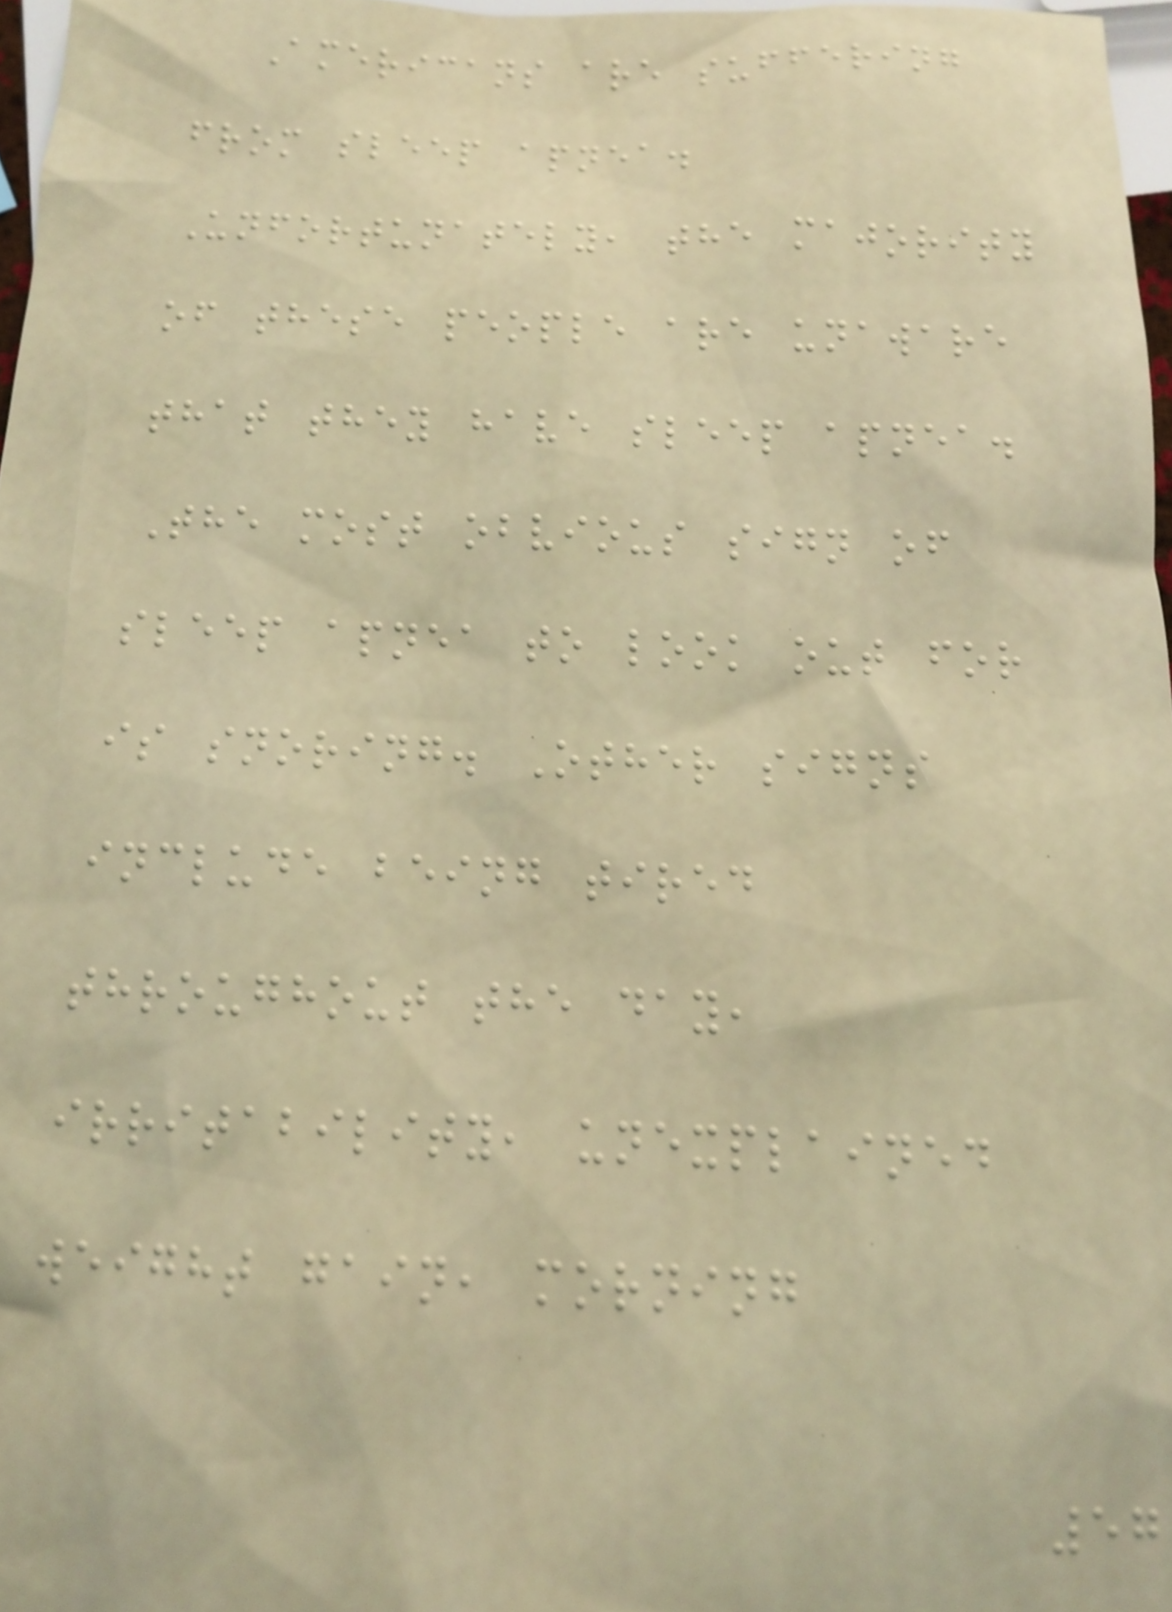Americans are suffering
from sleep apnea.
Unfortunately, the majority
of these people are unaware
that they have sleep apnea.
The most obvious sign of
sleep apnea to look out for
is snoring. Other signs
include being tired
throughout the day,
irritability, unexplained
weight gain, morning
57
